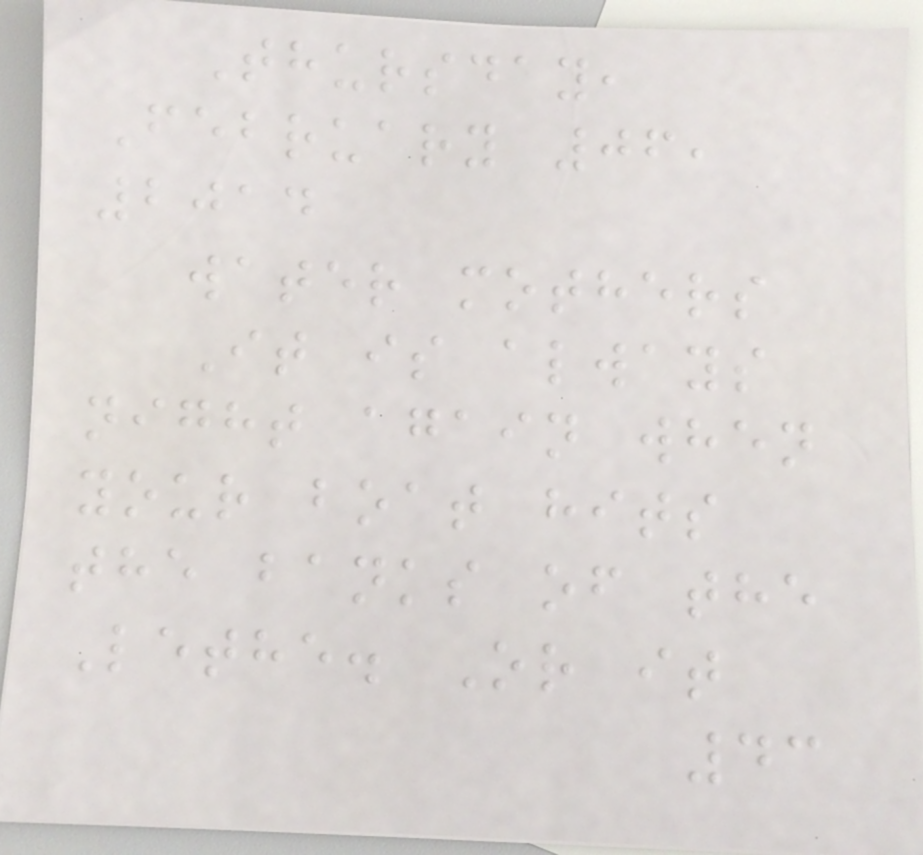Thursday,
February 06,
2014
water mothers
It is always
night again when
your boat hits
the banks of the
Lethe. Or it
43
